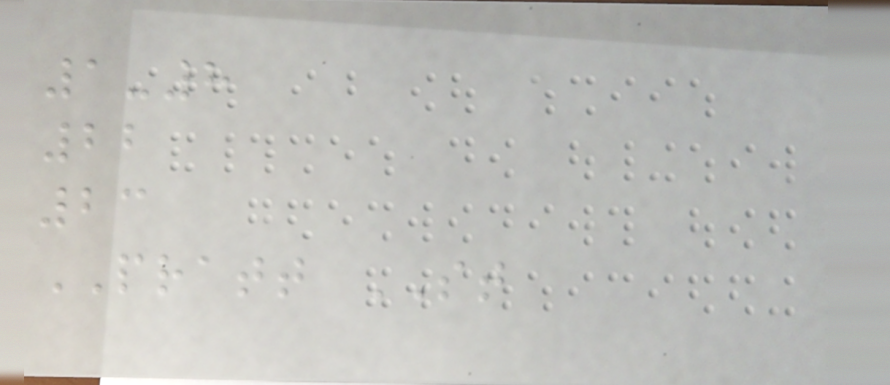1-8
22
23
PRATT ST
